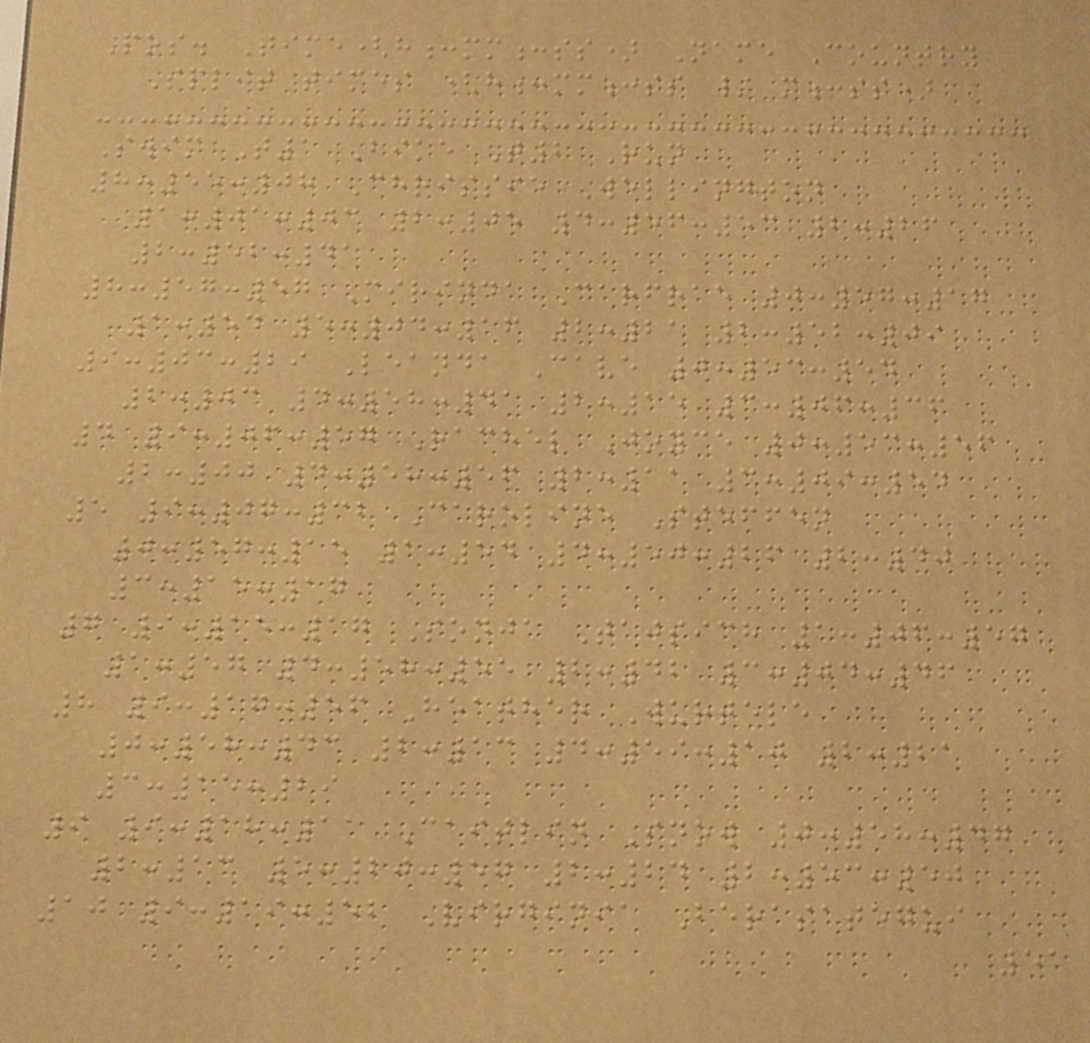Pos. Time(h:mm:ss) Name Country
Split times (h:mm:ss / m:ss)
Swim T1 Bike T2 Run
8:55:08 Chrissie Wellington
1:01:03 2:05 4:56:53 2:26
2:52:41
8:57:57 Mirinda Carfrae 0:57:17
1:54 5:04:16 2:21 2:52:09
9:03:29 Leanda Cave 0:53:54
2:03 4:58:41 2:15 3:06:36
4 9:06:57 Rachel Joyce 0:53:56
2:00 4:58:56 2:11 3:09:54
5 9:07:32 Caroline Steffen
0:57:15 1:54 4:50:26 2:40
3:15:17
7 9:15:17 Sonja Tajsich 1:06:57
1:57 4:58:55 2:42 3:04:46
8 9:17:56 Heather Wurtele
0:58:43 2:13 4:59:10 2:21
3:15:29
9 9:18:11 Caitlin Snow 0:58:47
2:13 5:20:57 2:24 2:53:50
10 9:19:52 Virginia Berasategui
51
